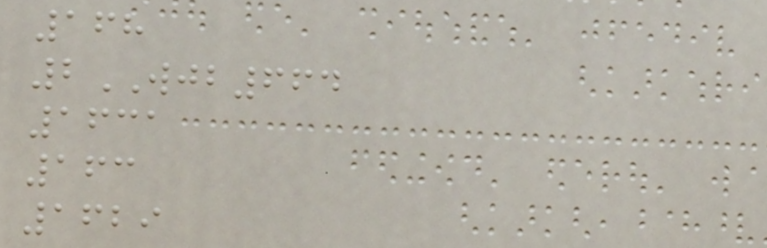168
2WJB664
1631
163
1629
